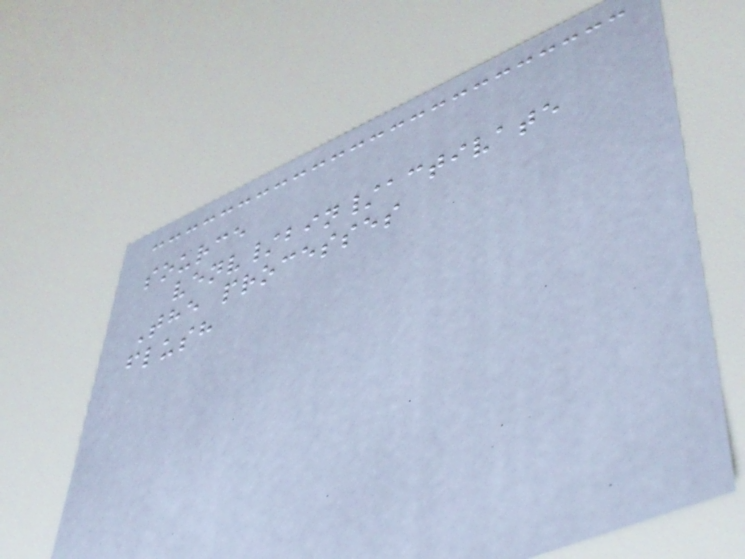source
venv/bin/activate
The processes
flush
